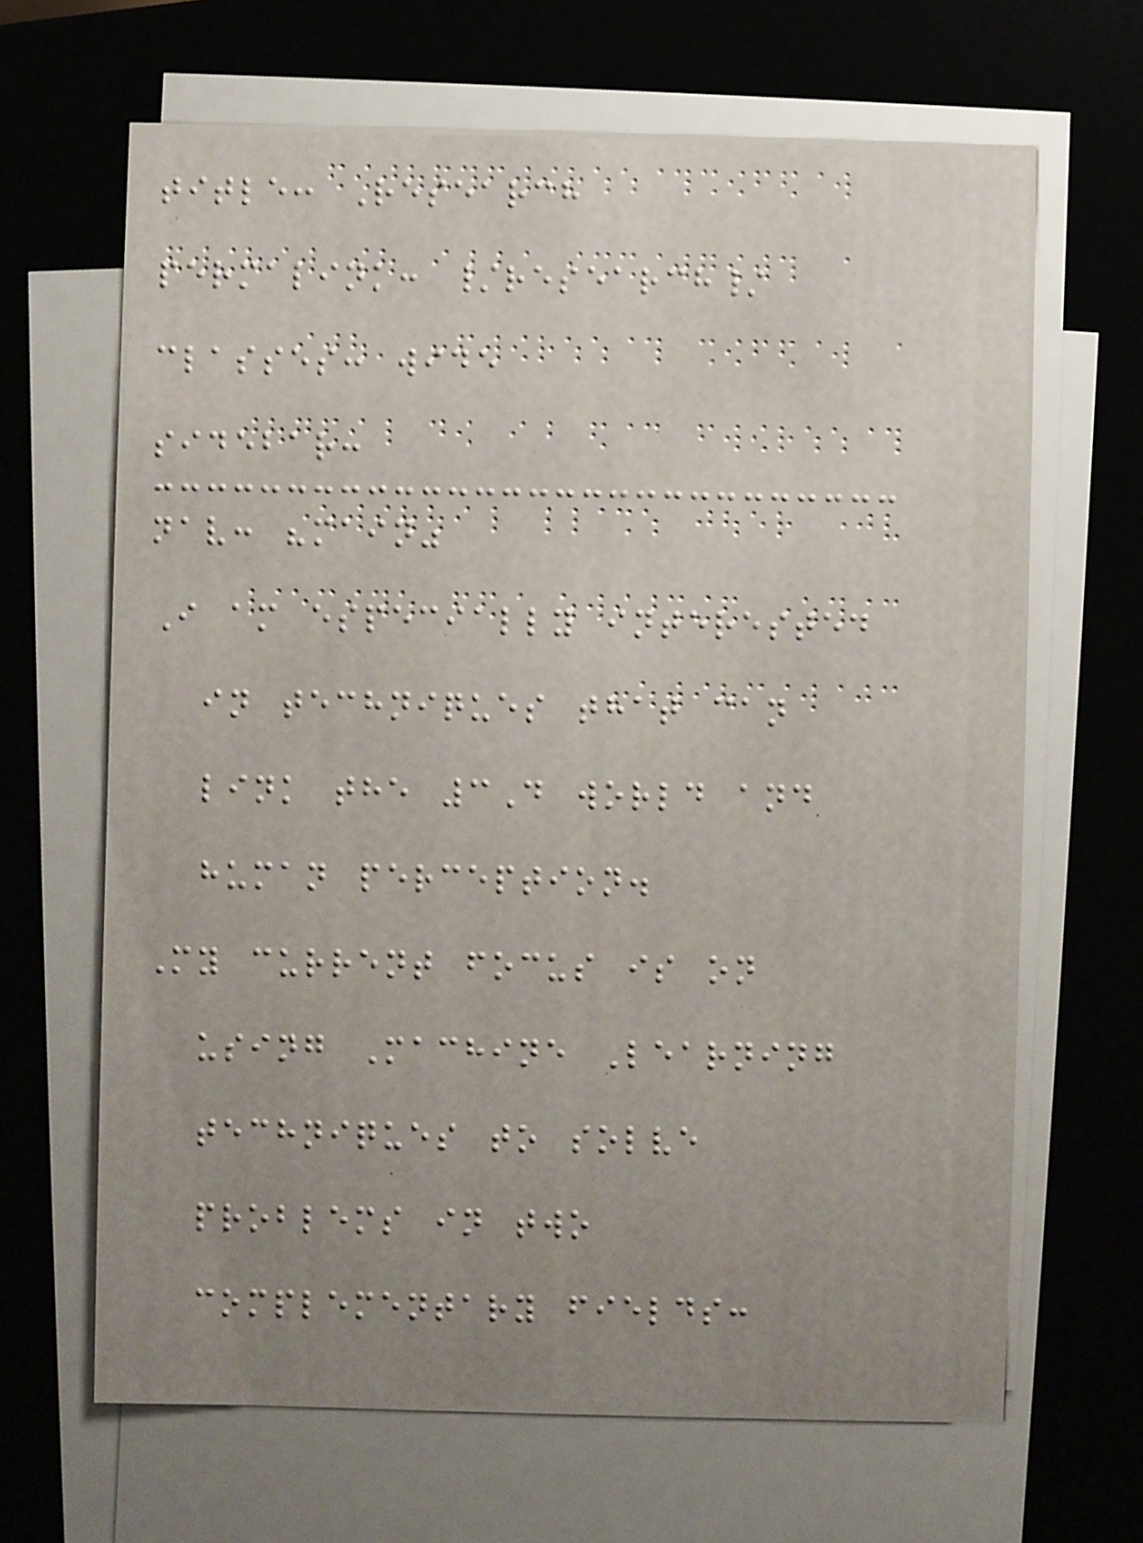title: Research
permalink: /research/
classes: wide
sidebar:
nav: "main"
I am especially interested
in techniques that can
link the 3D world and
human perception.
My current focus is on
using Machine Learning
techniques to solve
problems in two
complementary fields:
